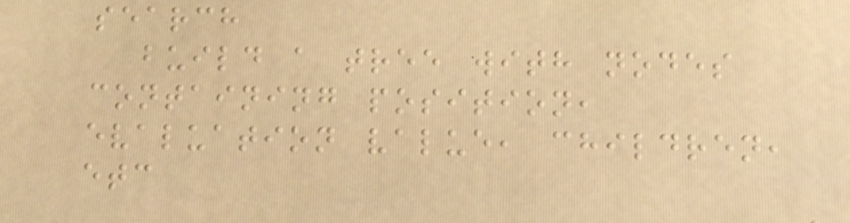search
build a tree with nodes
containing position,
evaluation value, children,
etc
